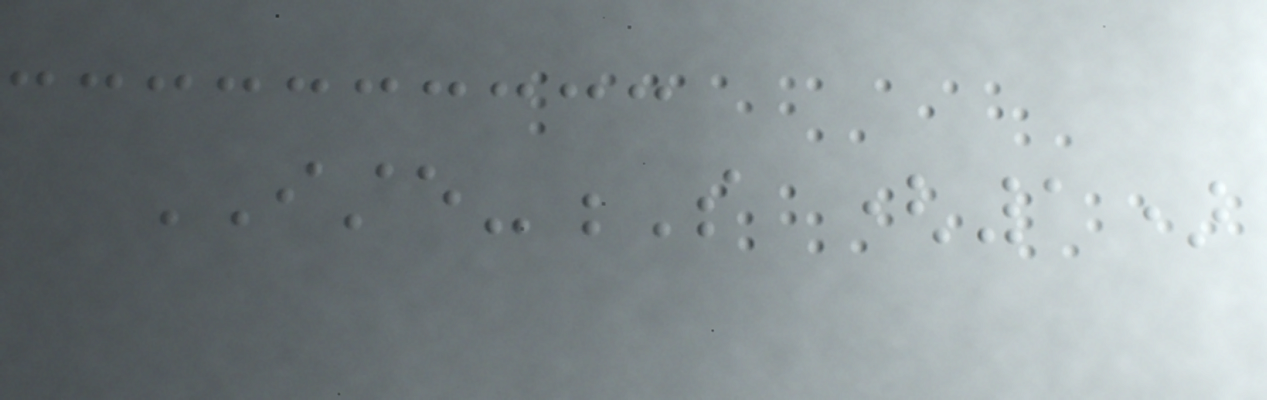ISTE-S (1)
